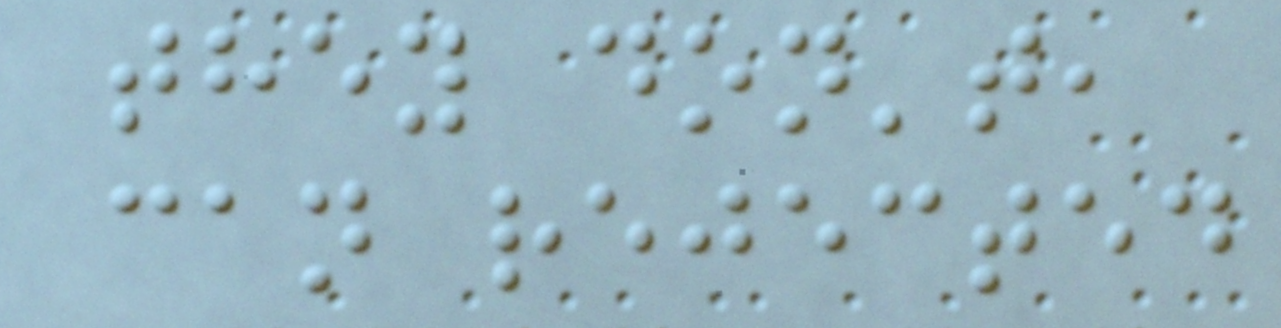they don't,
can rejected
